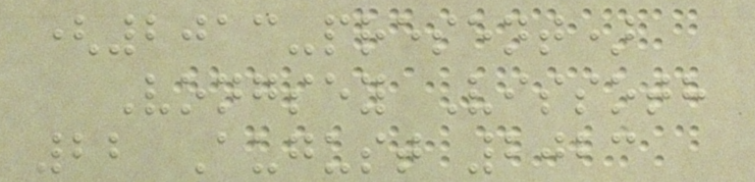(2013-present)
Vongsey Vissoth
22 August 2023
